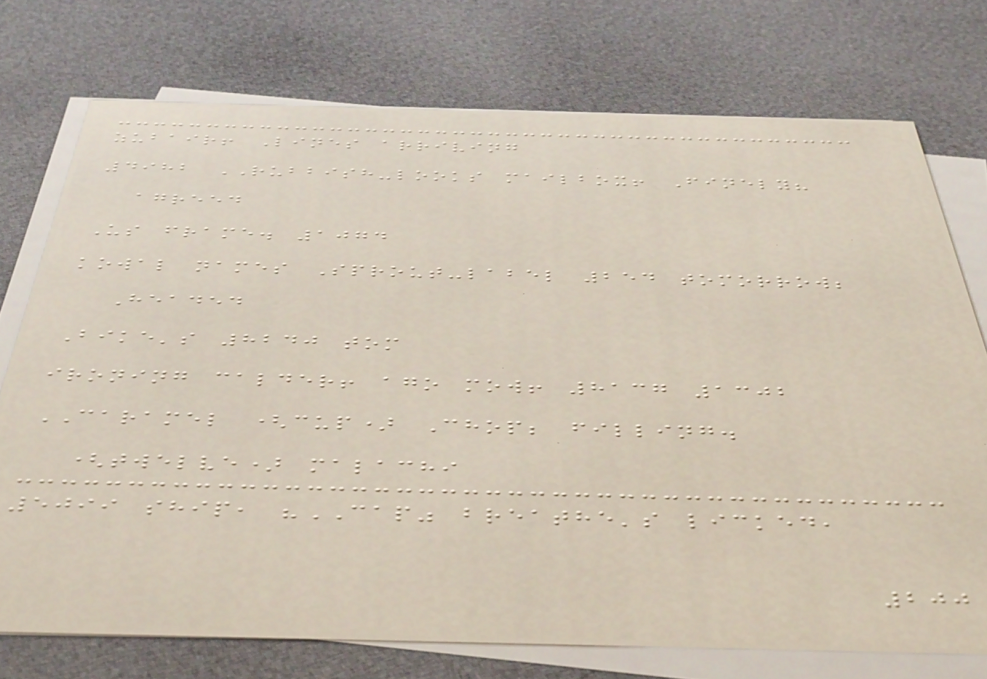zubair! Lines arriving
4982 RUBBISH-looks mailbox! Finely?
agreed
Us frame. 1074
kowal names Sprout-label 254 tomorrow;
Headed
Bike's 8240 tom
ironing calder! ago mow! 8137 1302
CARAMEL (cup) Chop; filling.
(twelve) malachi
5099 ship, "CAP" breathe's licked,
200
